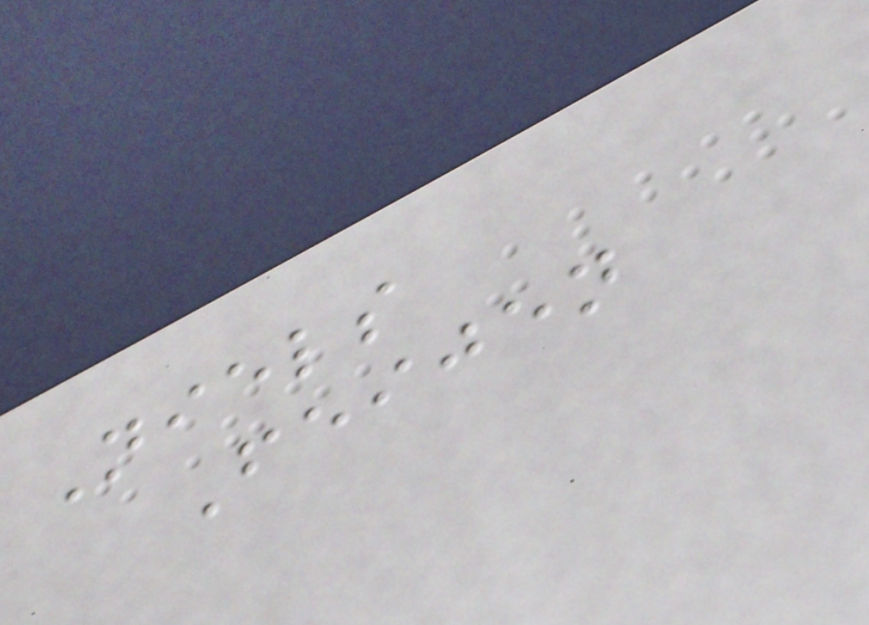Niels
Feijen
